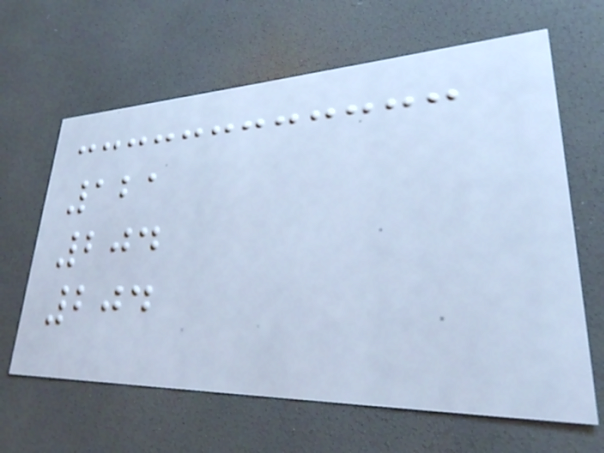121
204
204
